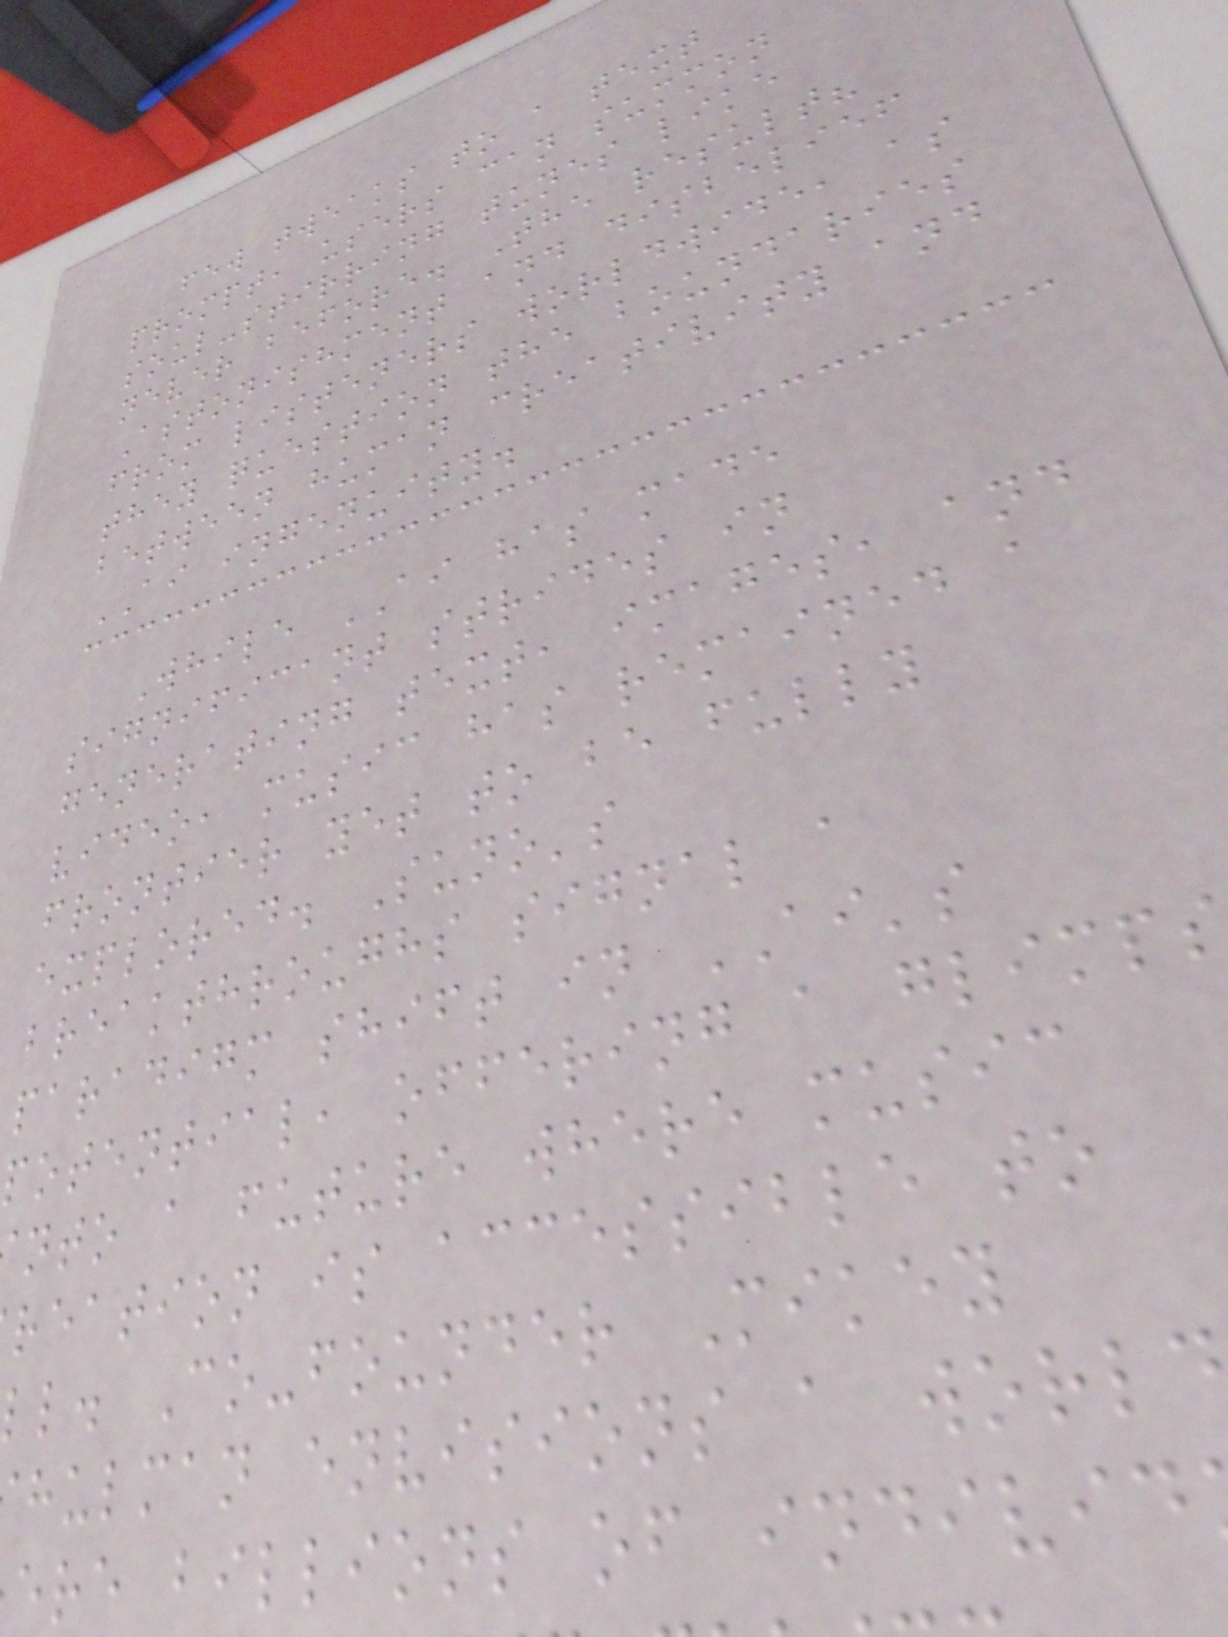few tweaks to a text
prompt, users can summon
soul-stirring tunes like
never before. The result?
Astonishment and disbelief
from listeners worldwide, as
they question the boundaries
between human creativity and
AI ingenuity.
While AI has made
significant strides in
generating text, images, and
video, music has remained a
frontier yet to be fully
explored. Suno's
breakthroughs signal a
paradigm shift in AI's
potential, offering a glimp
nto a future where music
reation is accessible to
ll. Co-founder Mikey
hulman envisions a worl
ere billions of individ
